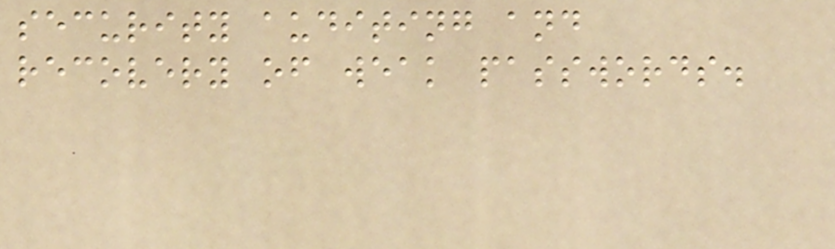security auditing and
recovery of weak passwords.
